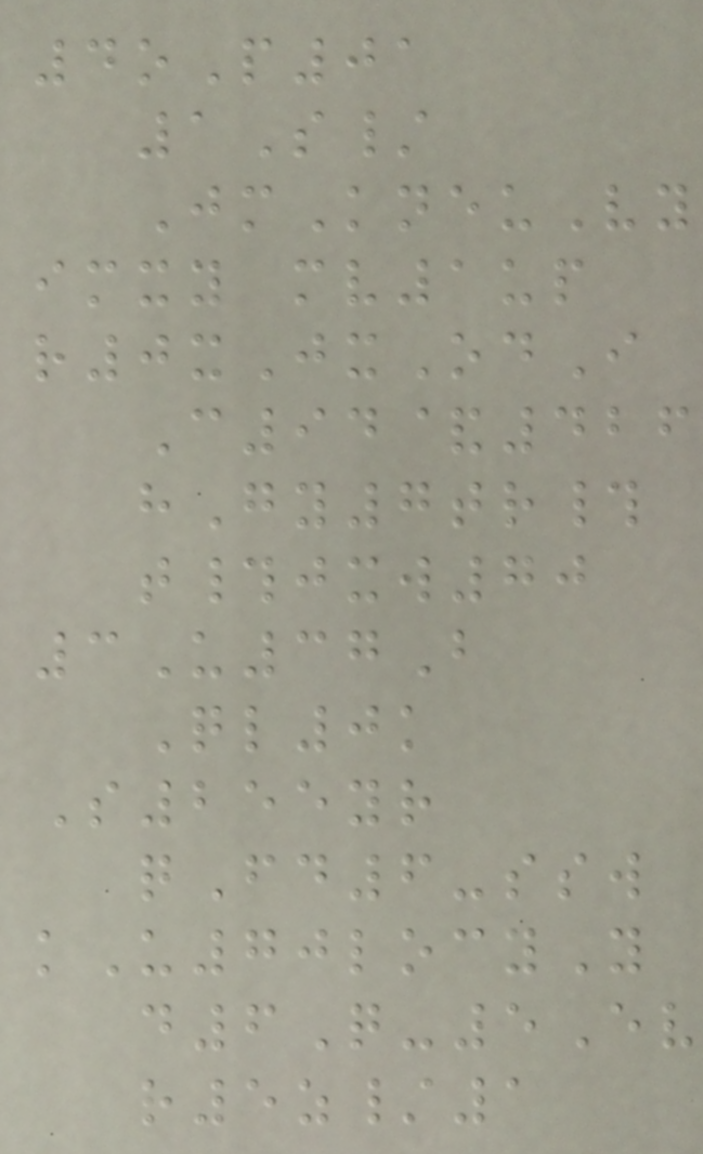4oP01
1S/
JmKneuVy
imxy mv1up
r0xJxOdI
C94&426
hGy7tr#
t#jxw70
3U37B
Ql0k
S255yr
qFd6-ssw
kU70locyY
d6Q-5Ev
r5z/1
